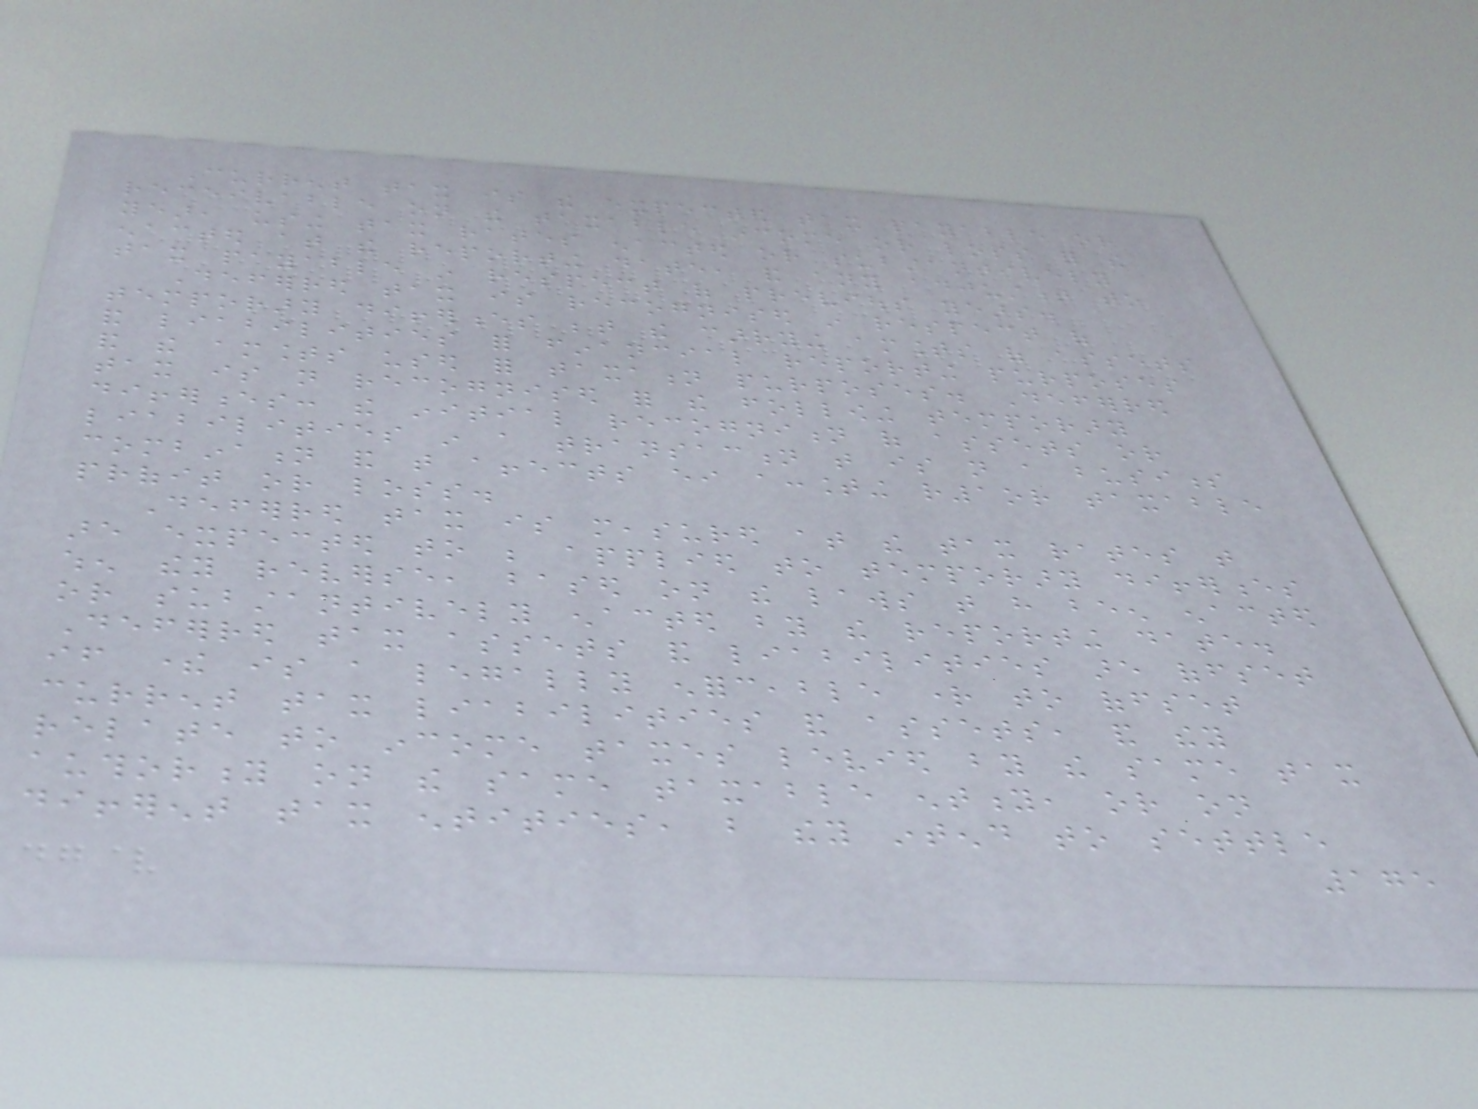Current tax is the expected tax payable or
receivable on the taxable income or loss for the
year, using tax rates enacted or substantively
enacted at the reporting date, and any adjustment to
tax payable in respect of previous years.
Deferred tax is recognised in respect of
temporary differences between the carrying amounts of assets
and liabilities for financial reporting purposes
and the amounts used for taxation purposes. Deferred
tax is not recognised for the following temporary
differences: the initial recognition of assets or
liabilities in a transaction that is not a business
combination and that affects either accounting r1or taxable
profit or loss.
Deferred tax is measured at the tax rates that
are expected to be applied to temporary differences
when they reverse, based on the laws that have been enacted
or substantively enacted by the reporting date.
Deferred tax assets and liabilities are offset
if there is a legally enforceable right to offset
current tax liabilities and assets, and they
relate to income taxes levied by the same tax
authority on the same taxable entity, or on
different tax entities, but they intend to settle
175
